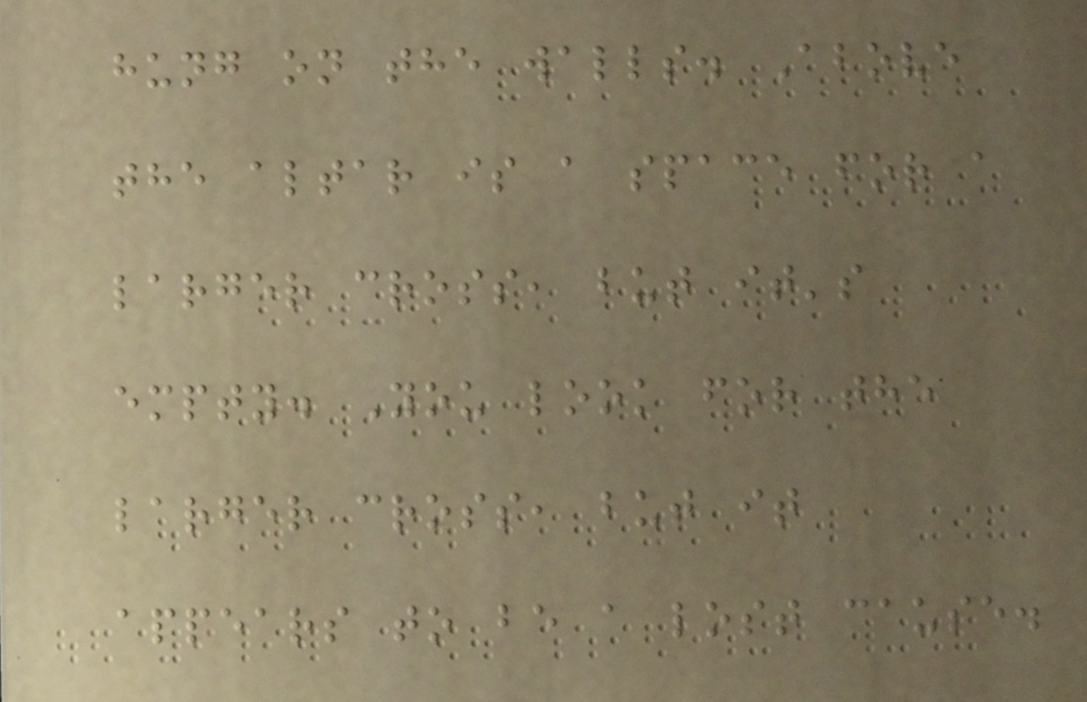hung on the walls. Above
the altar is a space for a
larger cross, but it's
empty. You look for the
larger cross, but it
appears to be a lost cause.
